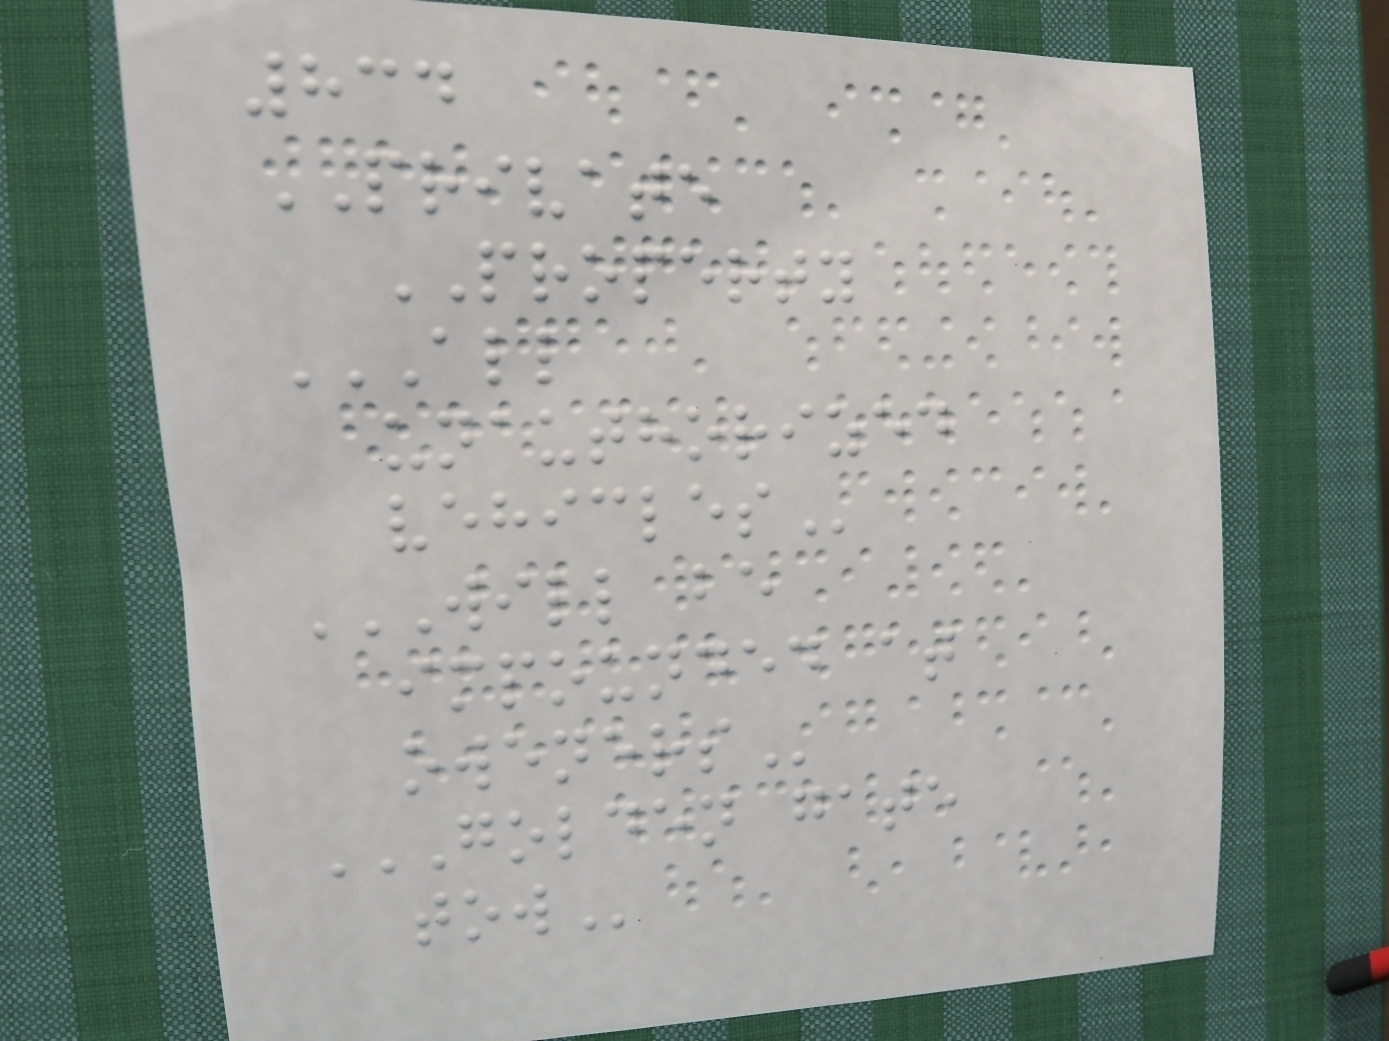834
PRIVATE
PROPERTY
ALL
UNAUTHORIZED
VEHICLES
WILL BE
IMPOUNDED AT
OWENERS
GOLDEN GATE
TOW
